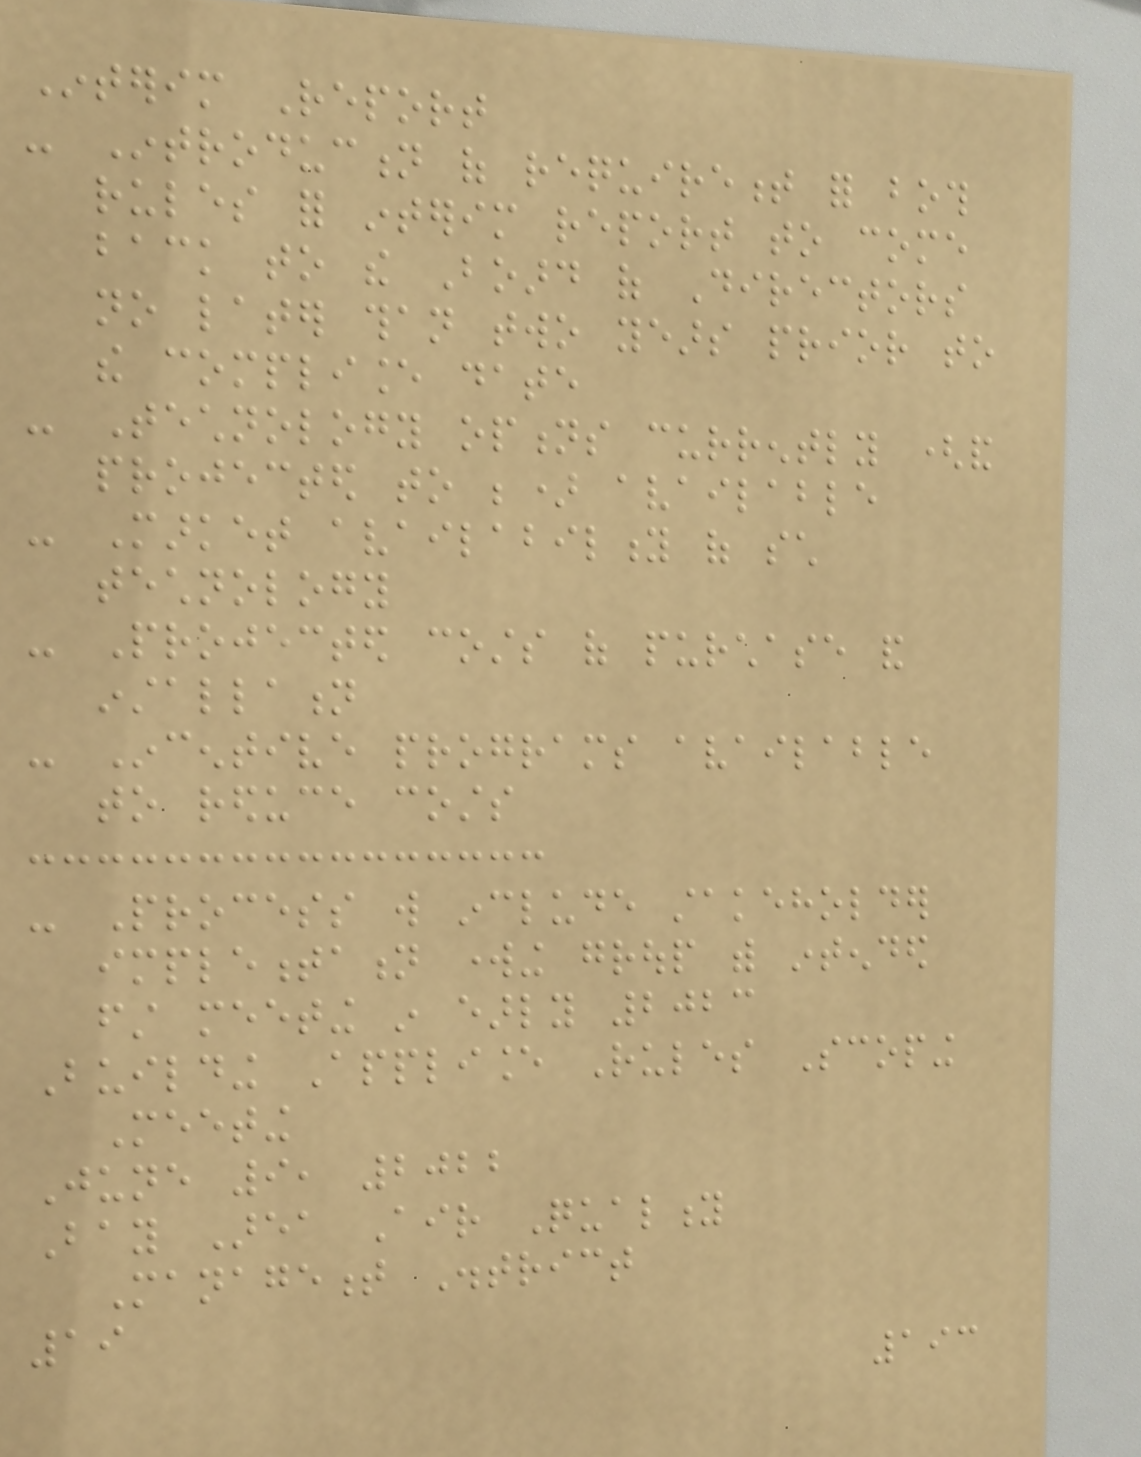Interim Report
- Introduction of requirement for both
rules for interim report to come
back to the Board of Directors
no later than two years prior to
the compliance date
- Technology options currently (and
projected to be) available
- Market availability of such
technology
- Projected costs of purchase and
installation
- Incentive programs available
to reduce costs
- Process will include stakeholder
implementation working group with intended
first meeting in early 2023
Building Appliance Rules Scoping
Meeting
June 9, 2022
Bay Area Air Quality
Management District
19
193
